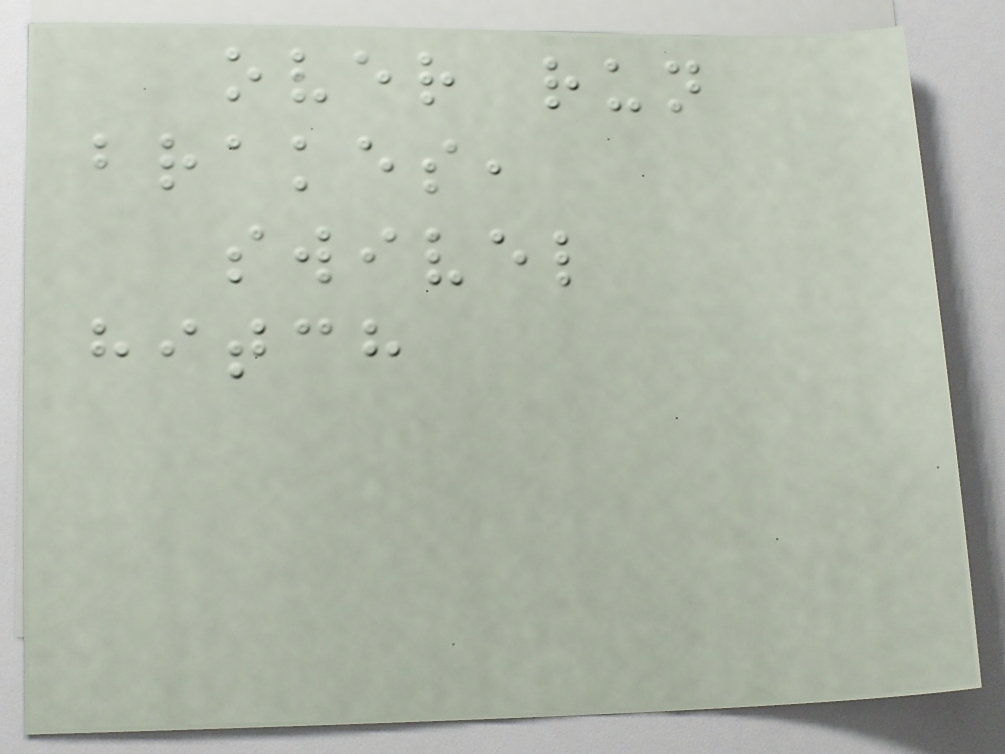over run
brakes,
swivel
hitch
